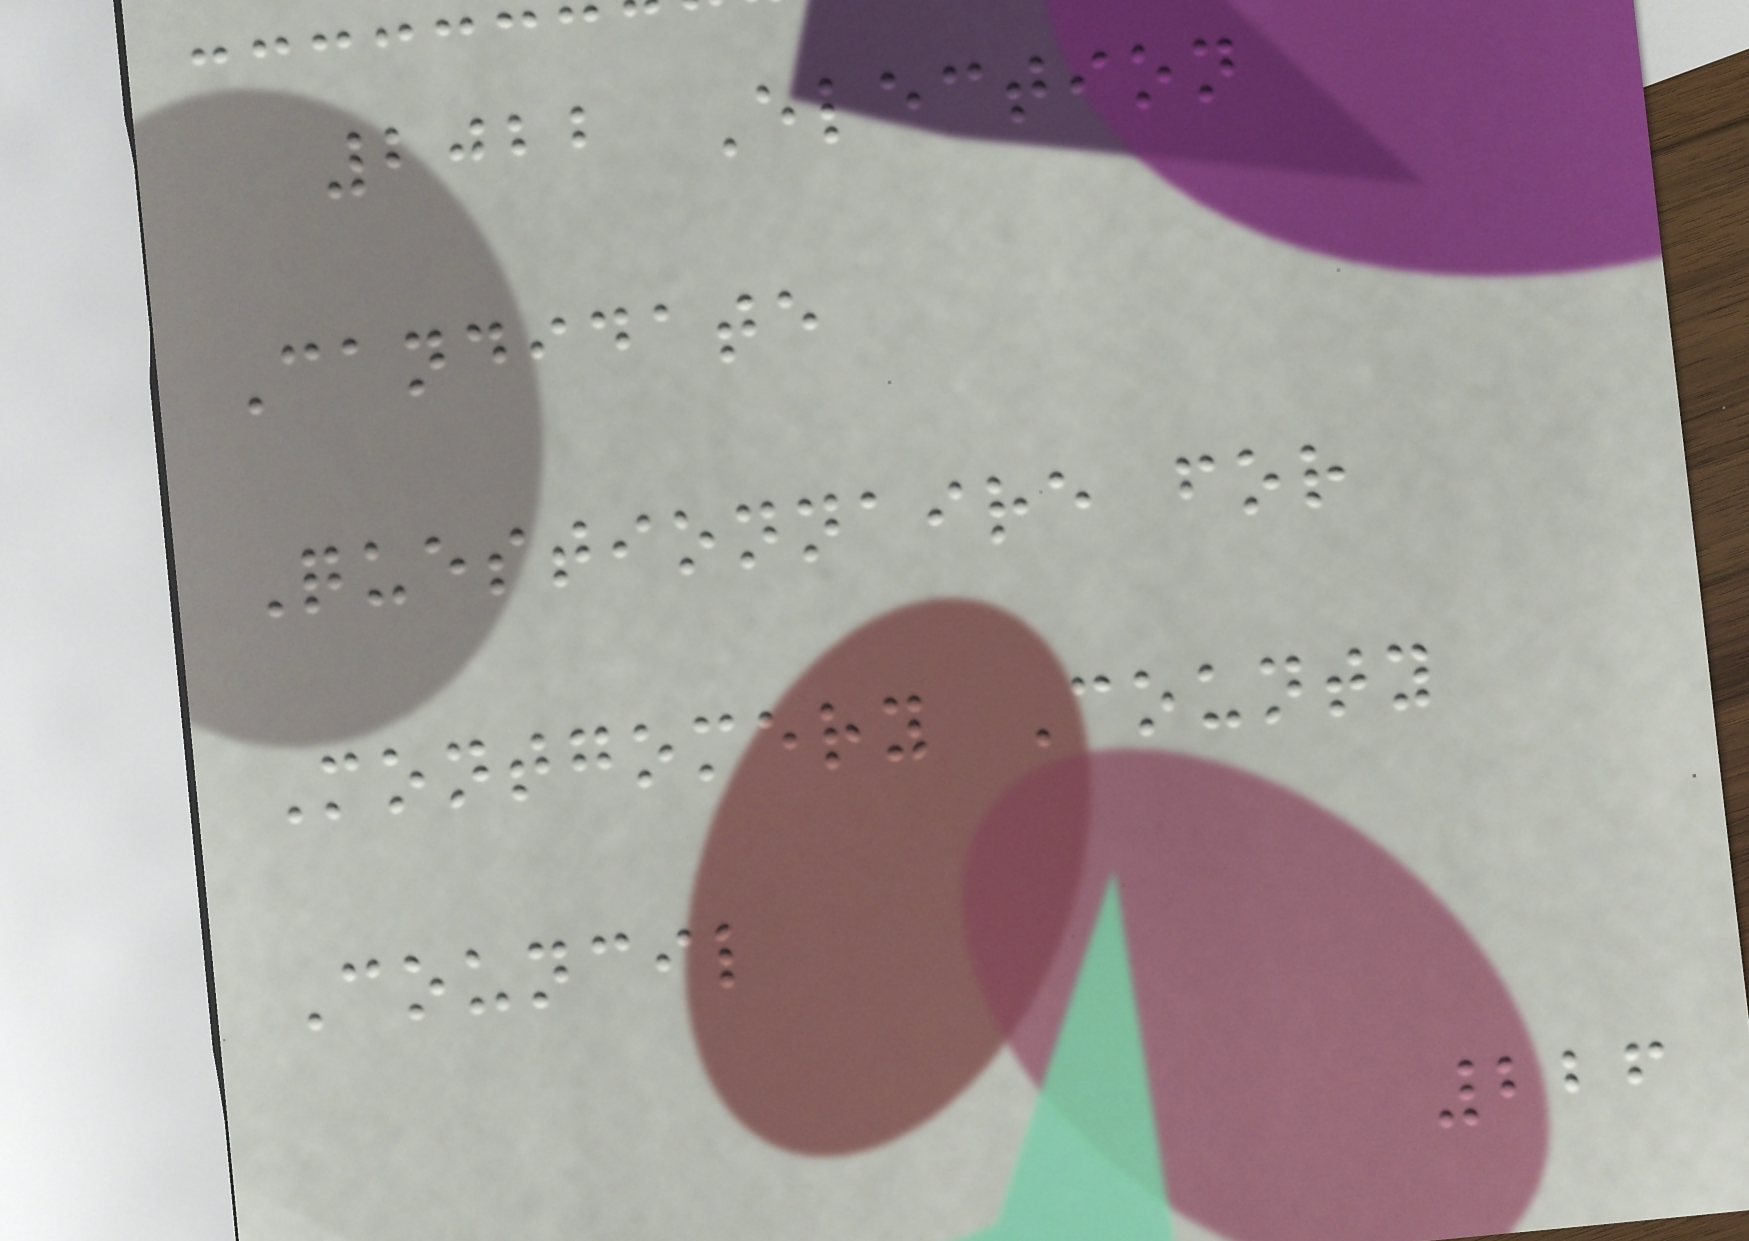2022 Election
Candidate
Questionnaire for
Montgomery County
Council
226
